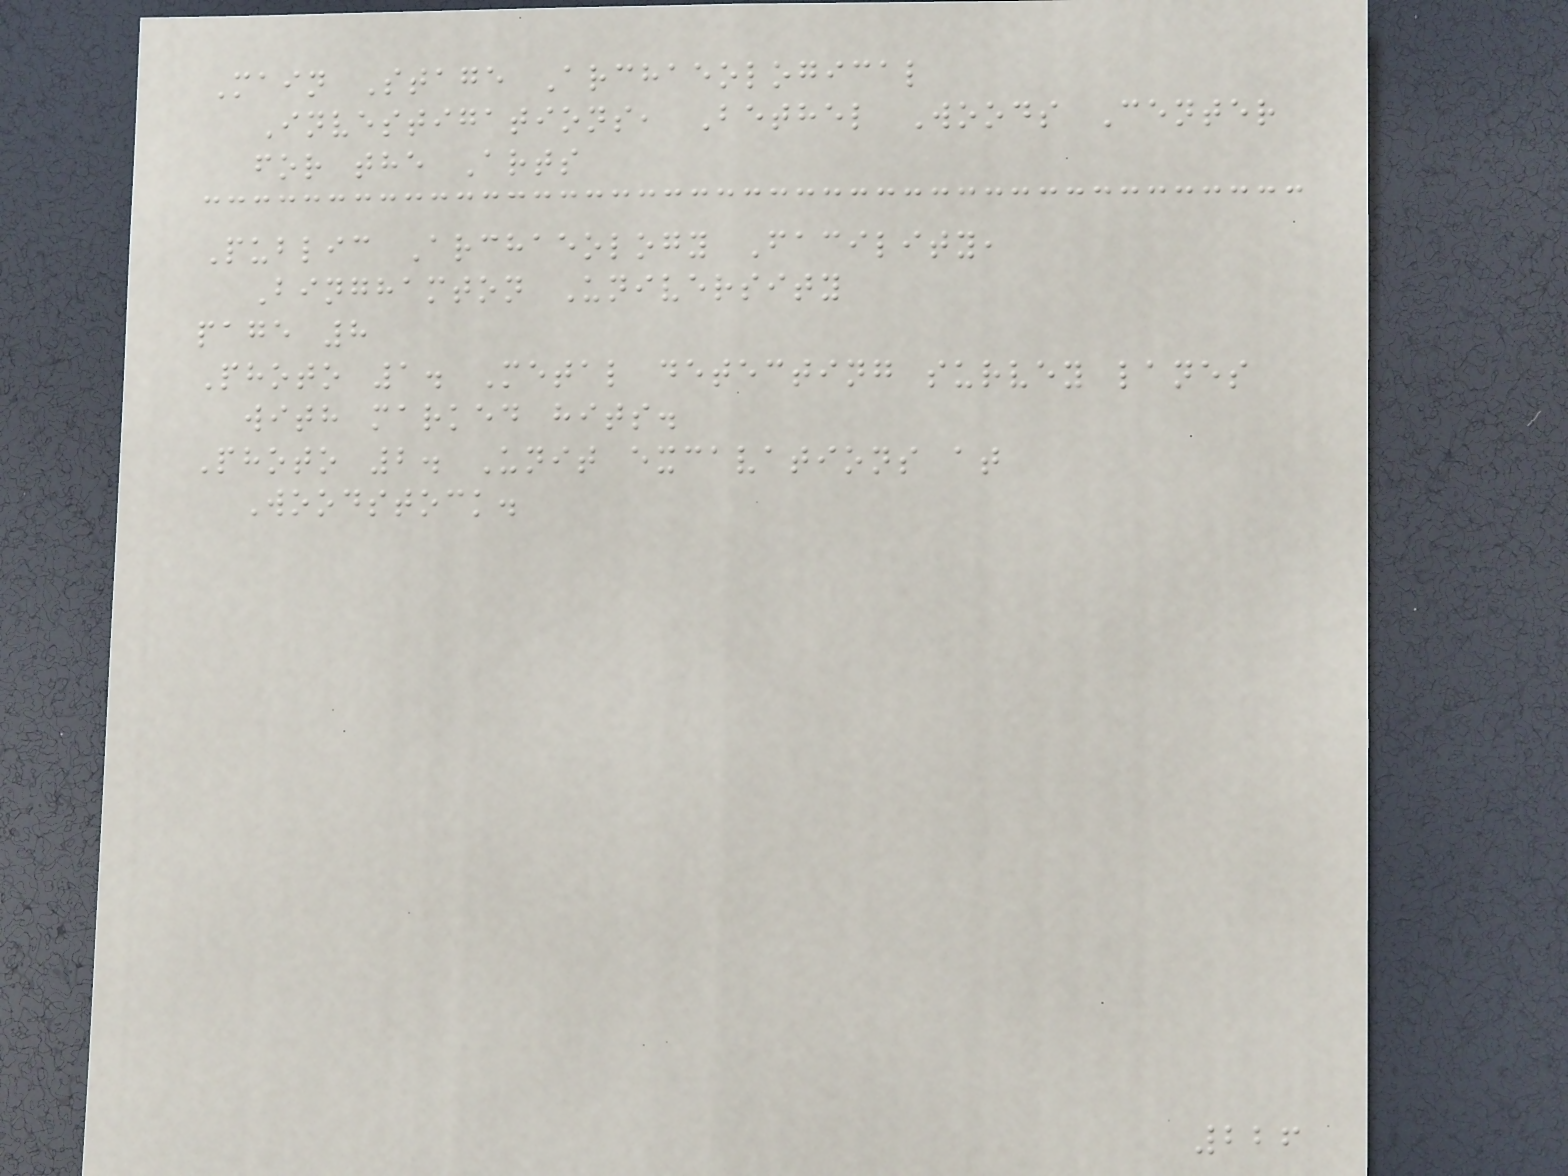Main Stage Archaeological
Investigations, Bethel Woods Center
for the Arts
Public Archaeology Facility,
Binghamton University
page 8
Photo 1. Metal detecting survey lanes
with marked hits.
Photo 2. Unit excavations at
Woodstock.
226
